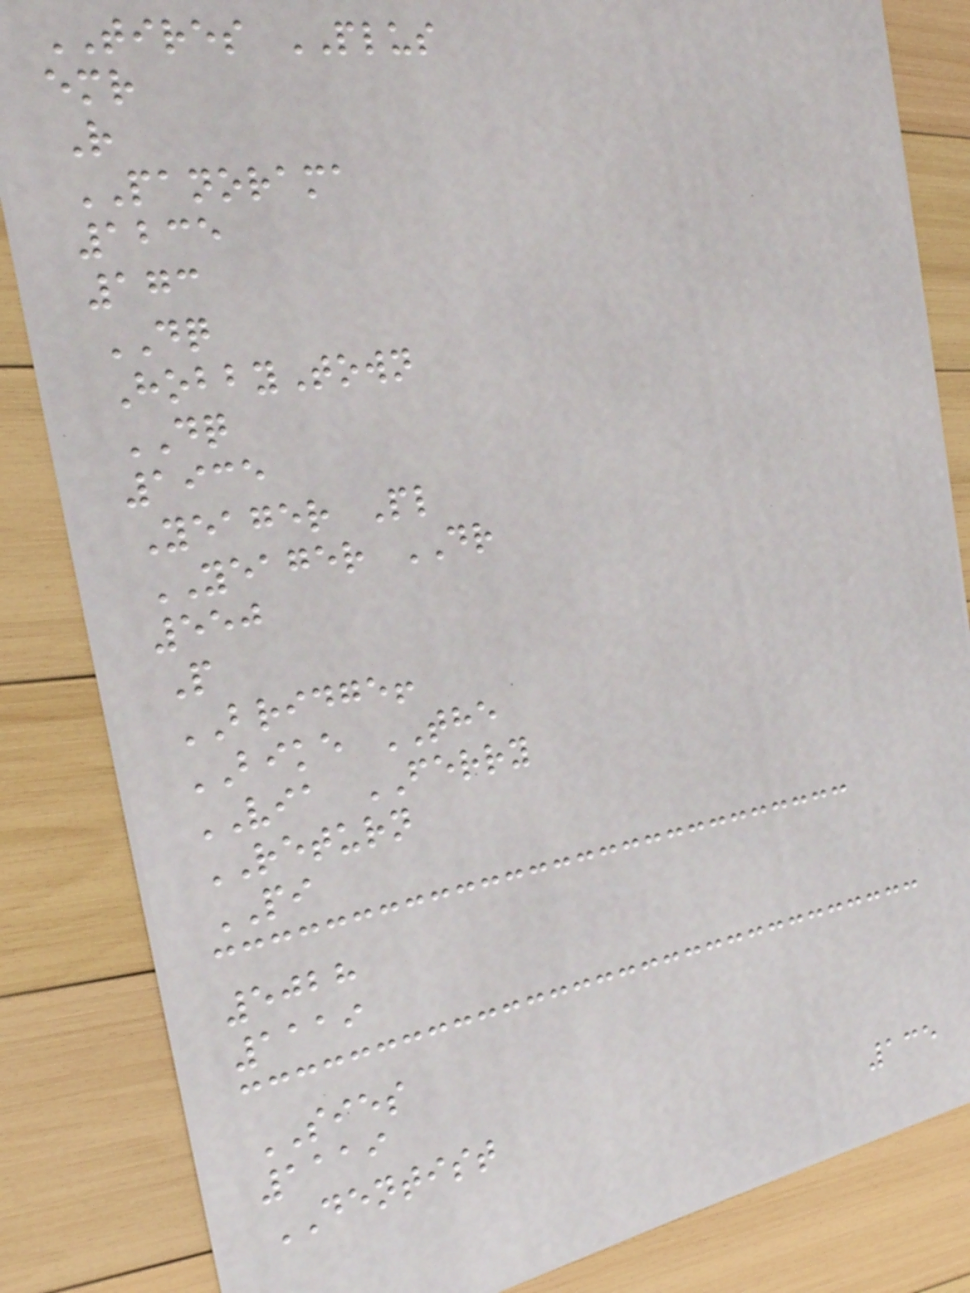TIRES PLUS
emr
R
PANORAMA
1235
173
DQ
HobbyTown
DQ
1935
Yeager Pl
YEAGER DR
550
P
BRIDGE!
BIKE THE
VIA FERRY
RETURN
PI
5028
1119
SIES
1119
DENTIST
135
